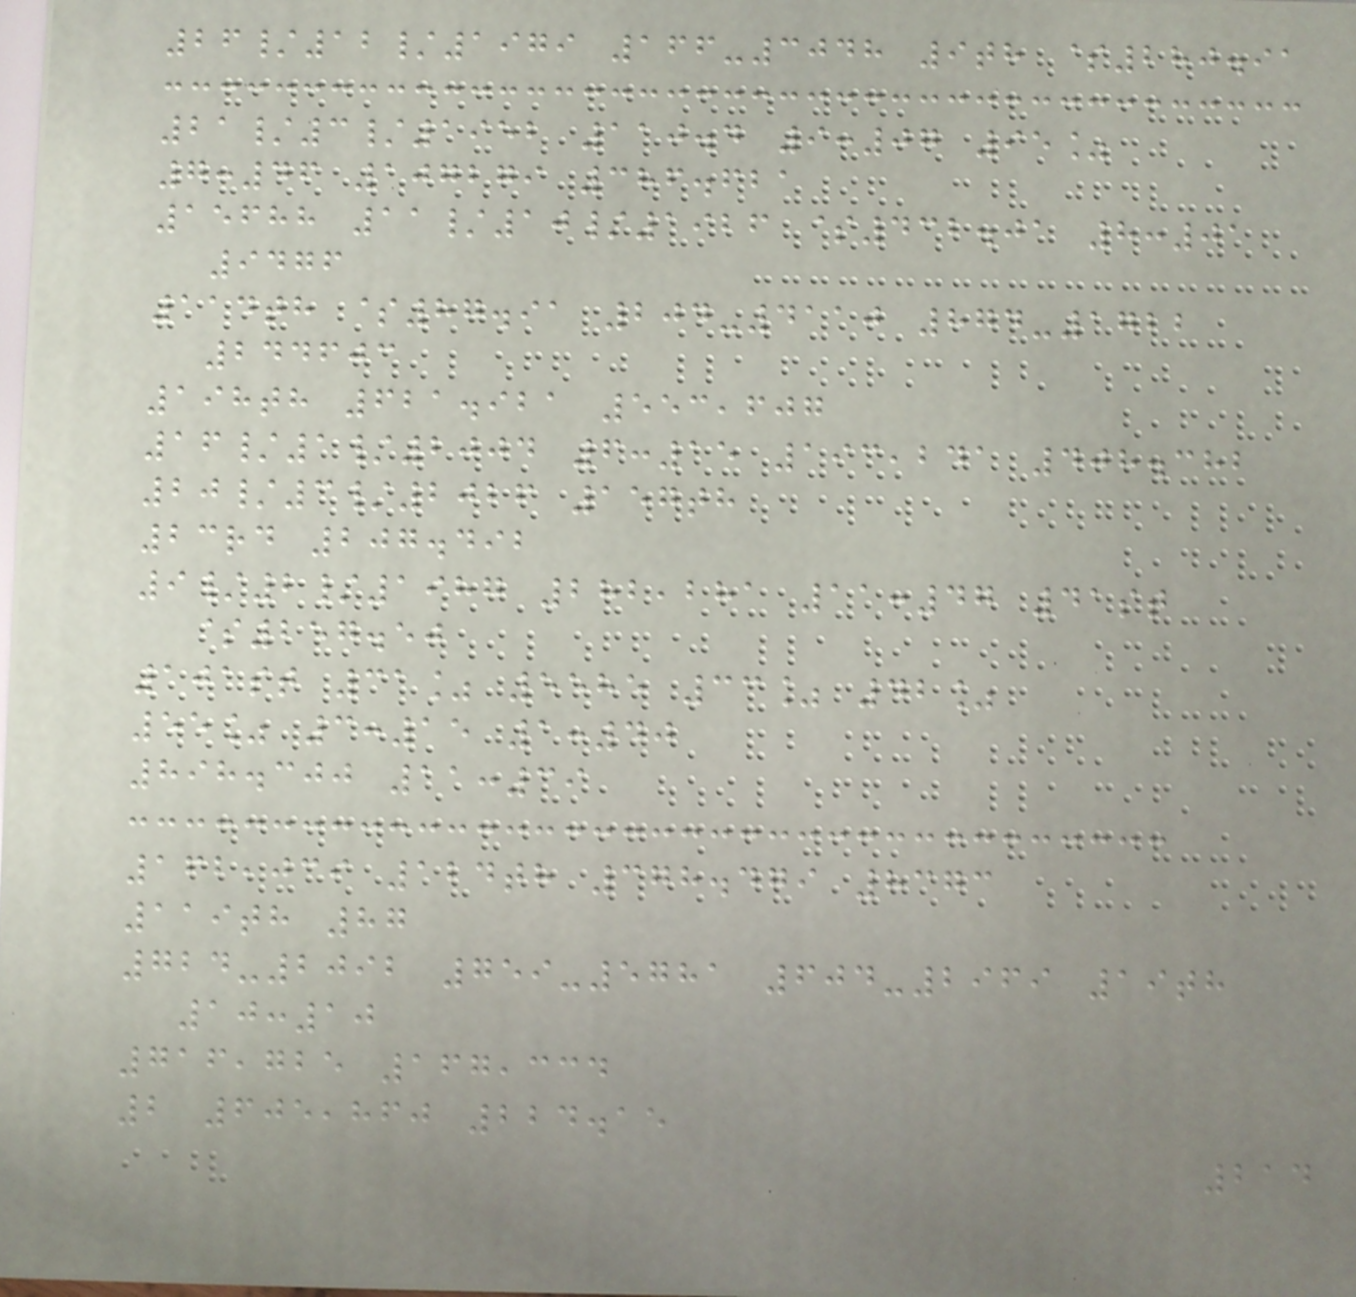26/12/1979 166-3048 9th $280.91
21/3/1952 110.4 9:07 95%
7:46 107279 386.621
15688 11/10/1926 $432.01 8:01
9476
114th $87.91 204-4110 874-1722
244603
198th 621.921 553,607
16/1/2004 6:15 193,241 408.382
20/3/2026 157th
23rd 207.492
9/2/1987 282,281 11:47 41st
$257.50
101st 31% 5585 33% 42%
55% 3:15 1:40
898.300 11:39
162,039 124th 378.479 8373
119th 87
724-2092 759-5781 604-2969 19th
10:10
716,725 167,334
2 605,860 224.15
214
